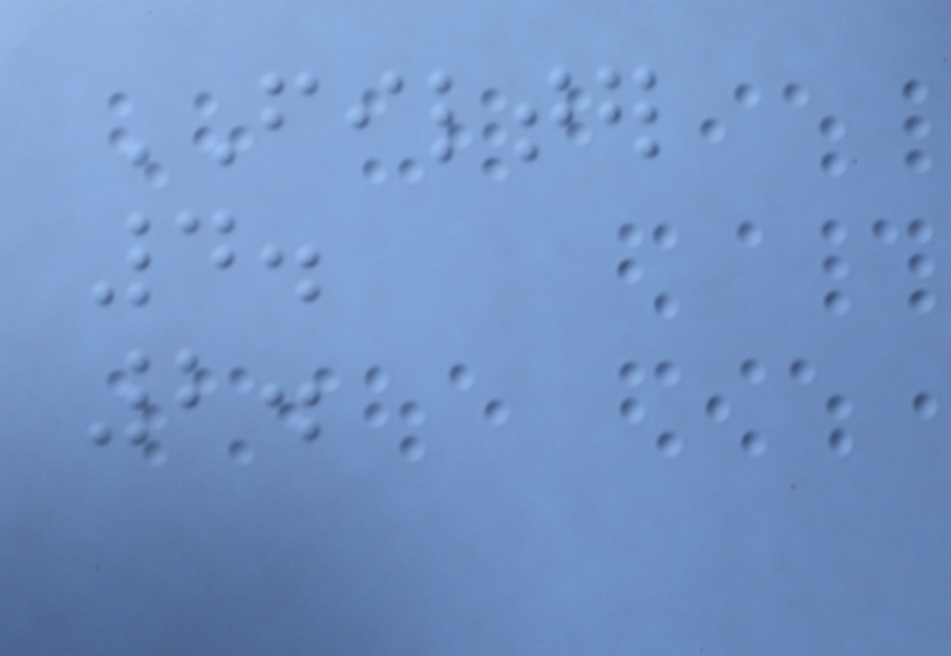FILTER
4.
2.
